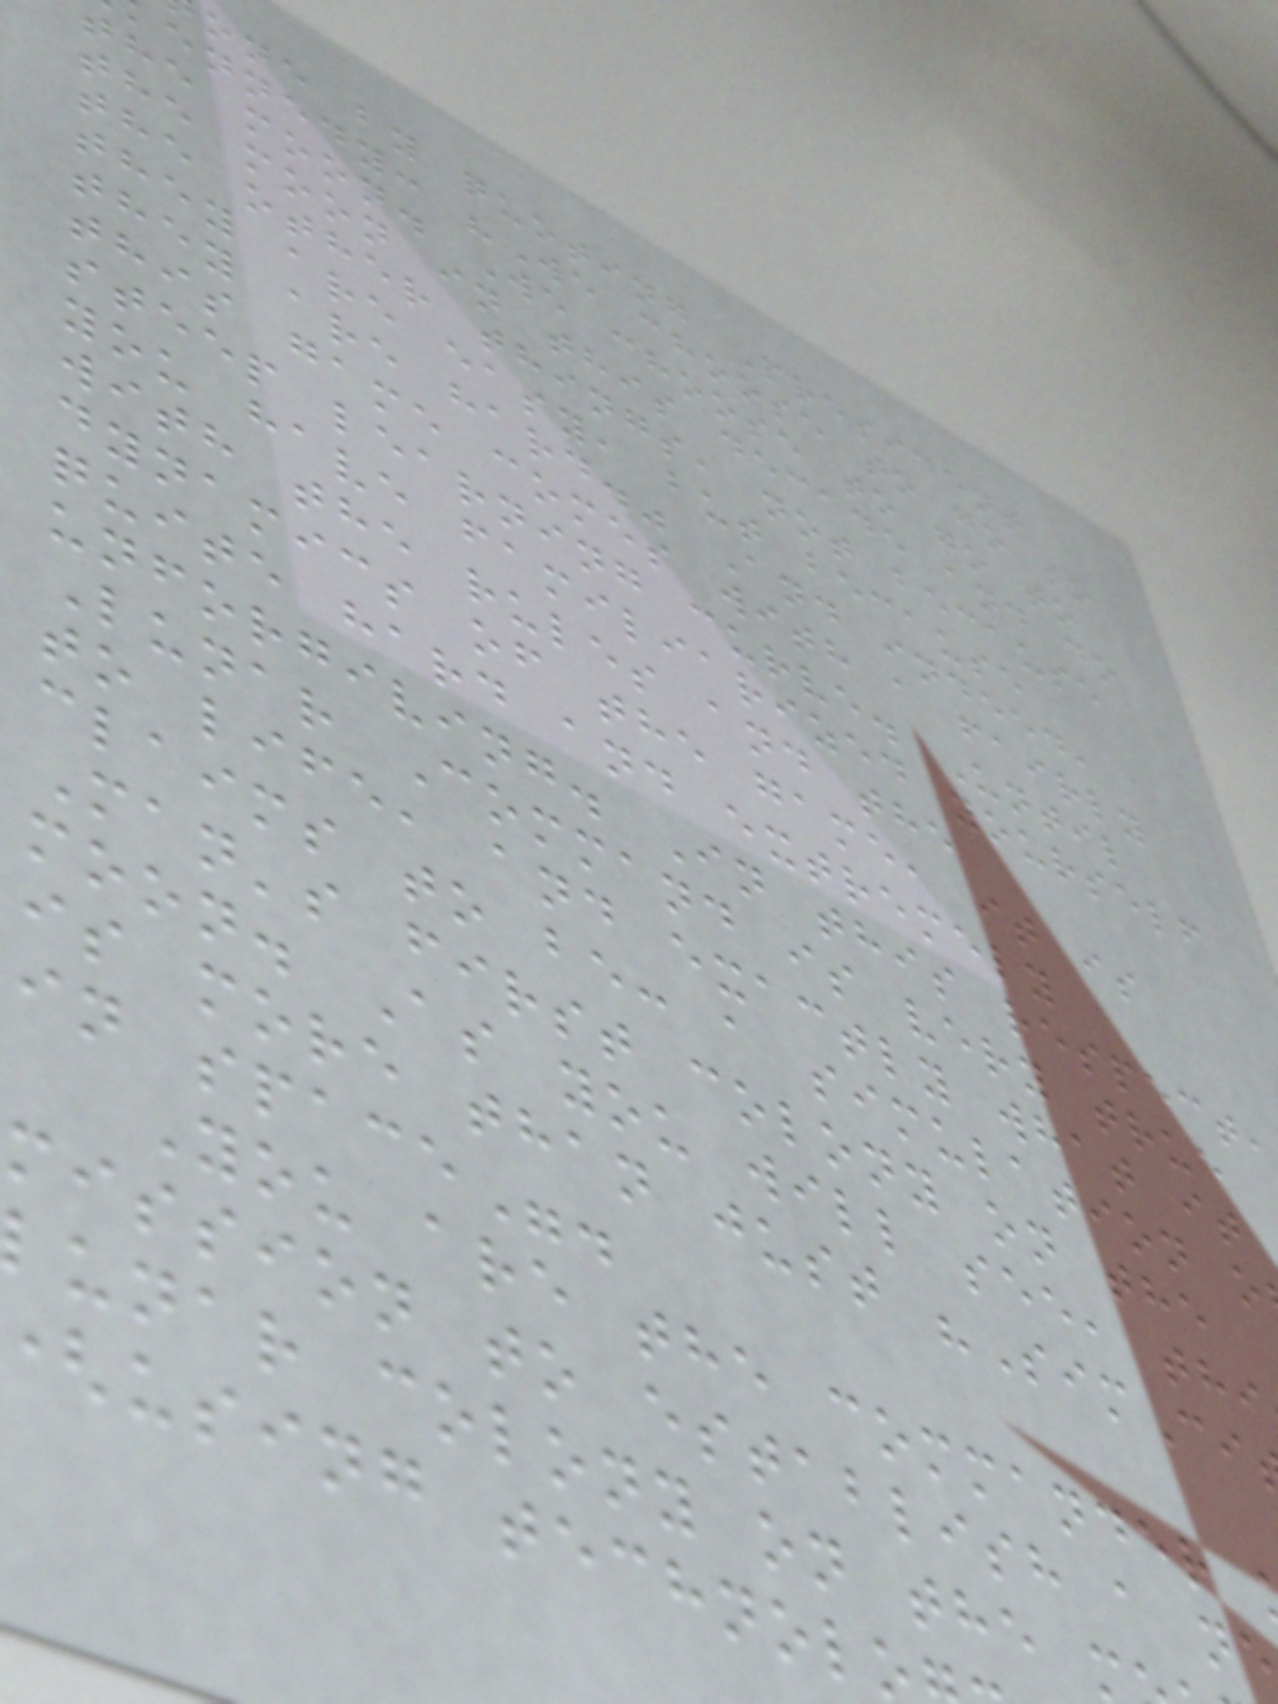one by quoting President
ennedy: "We choose to go to
the moon. We choose to go to
the moon in this decade and do
the other things, not because
they are easy, but because
they are hard." And indeed,
this game comes with a fairly
steep learning curve. Until
you have familiarized yourself
with the rules and the
dynamics of the game, it is
quite hard and extremely
unforgiving. In this respect,
Lunar Command is very true
to life, and exactly what it
claims to be: a simulation o
Man's first colony on the
moon. As you will see, thi
is more than just "SimCi
in space".
You are the commander
mission to establish a ne
unar colony on the
using technol
